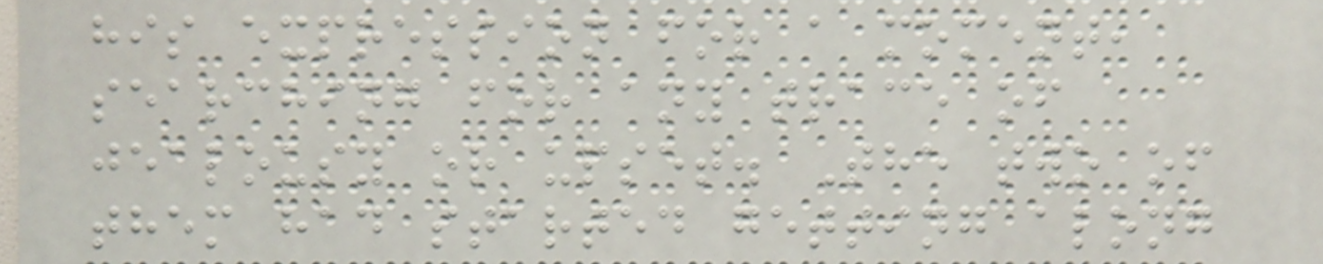his expression for a moment,
searching for any trace of
jealousy or upset. The two of
them had started getting along
